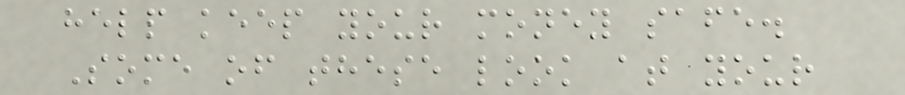help keep your money safe.
Some of these look at your
